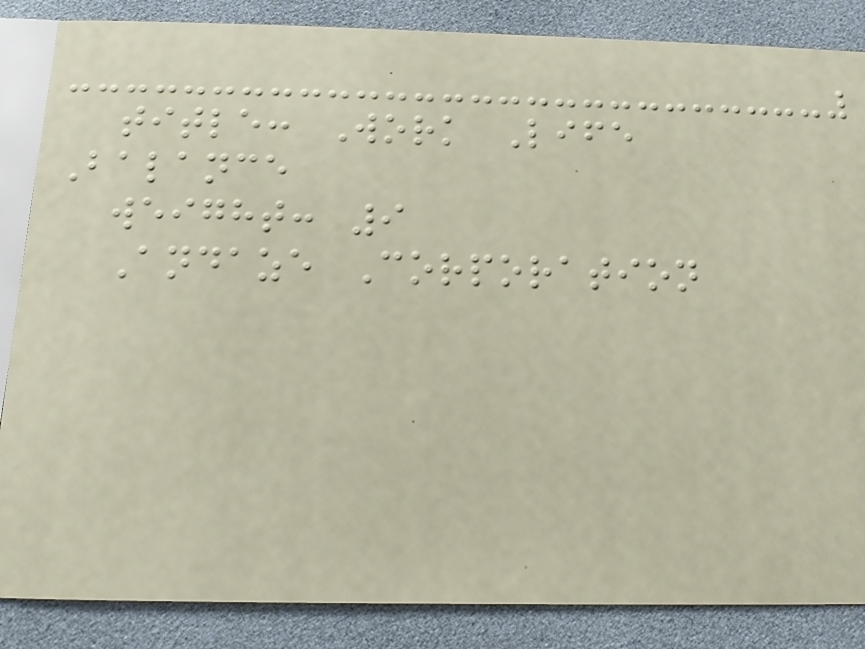title: Work Life
Balance
weight: 9
Andaze Corporation
